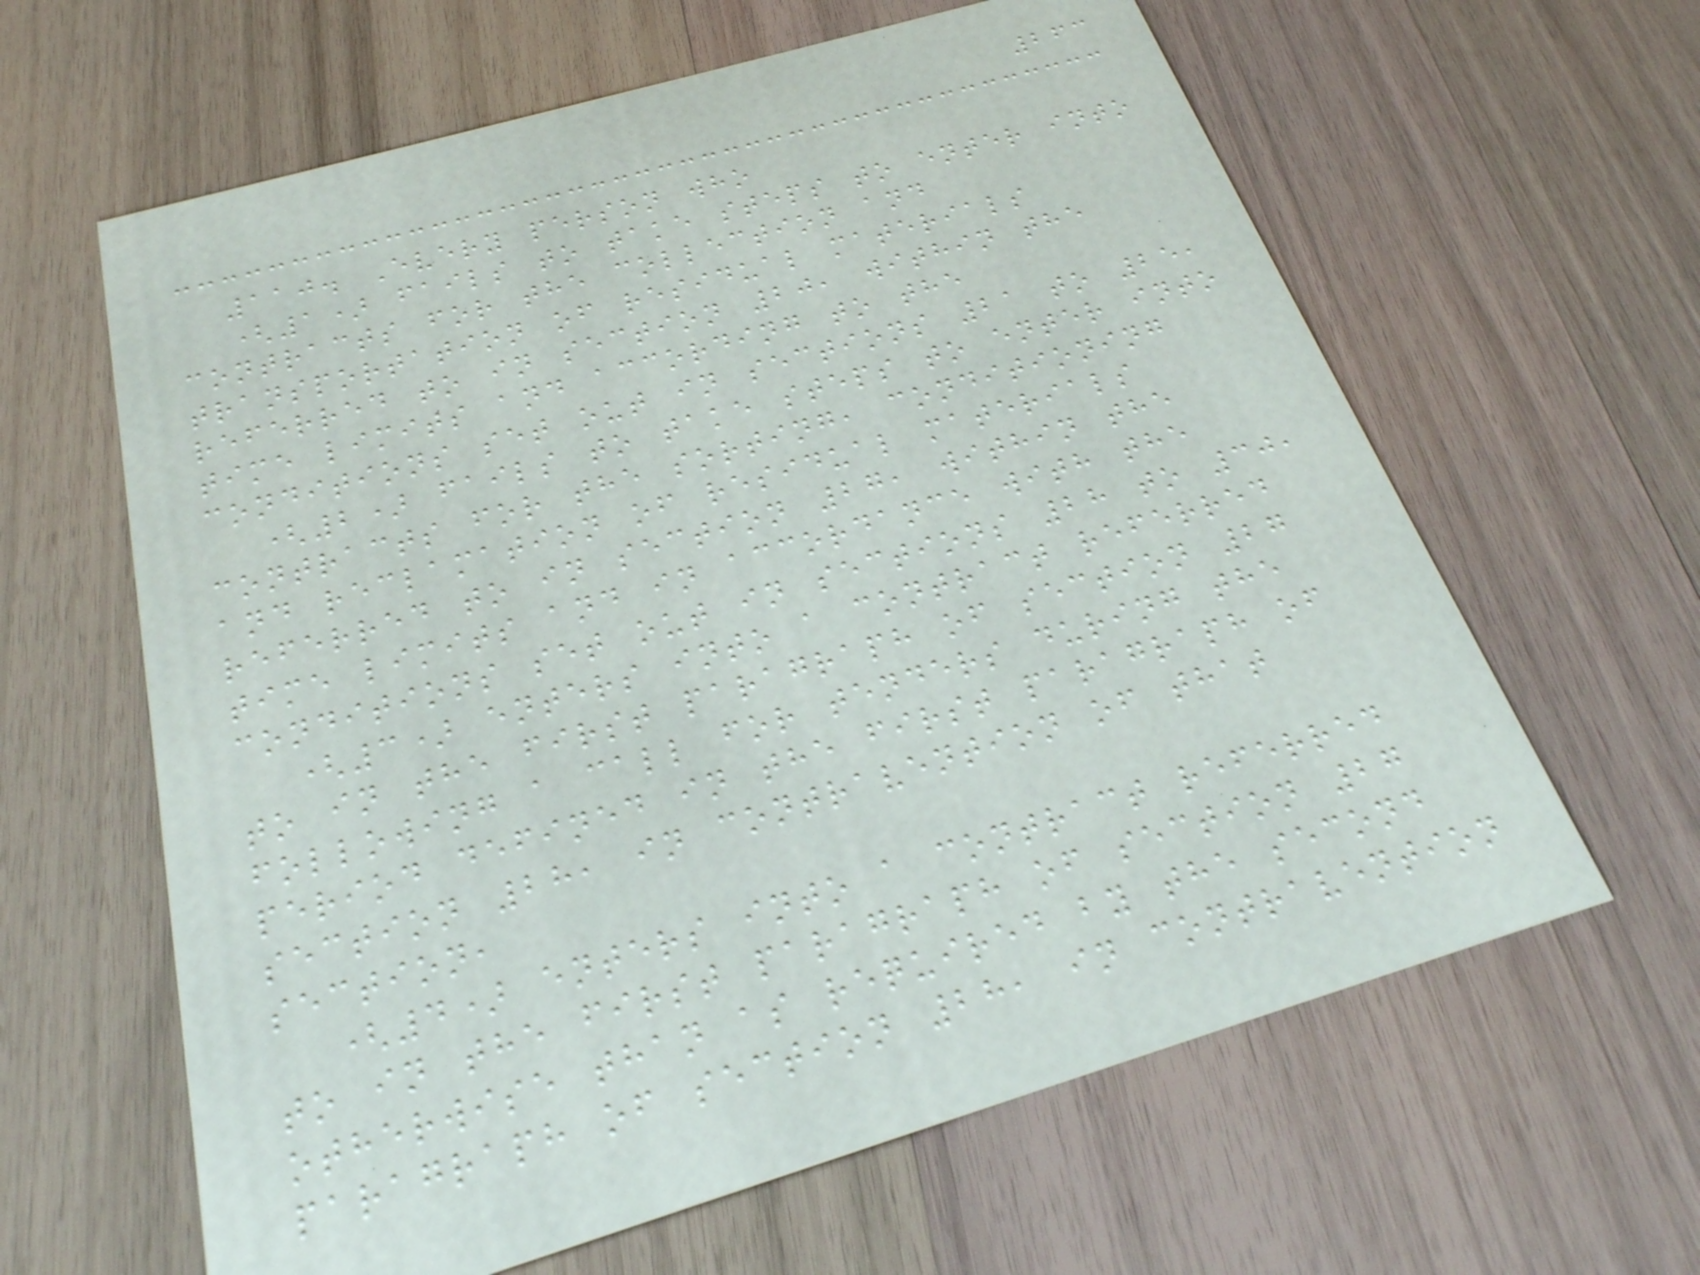263
110. Every person who
(1) fails to take steps to enter into
contracts for the collection and
transportation of residual materials
referred to in section 20, within the
time limits and according to the
conditions set out in sections 21 to 25,
(2) fails to take steps to enter into
contracts for the sorting, conditioning
and reclamation of residual materials
referred to in section 27, within the
time limits and in accordance with the
conditions set out in sections 28 to 30,
(3) enters into a contract referred
to in the first paragraph of section 27
following a call for tenders during the
period defined in the first paragraph of
section 28, in contravention of that
section,
(4) enters into a contract referred
to in the first paragraph of section 27
otherwise than as required by the second
paragraph of section 28, in contravention
